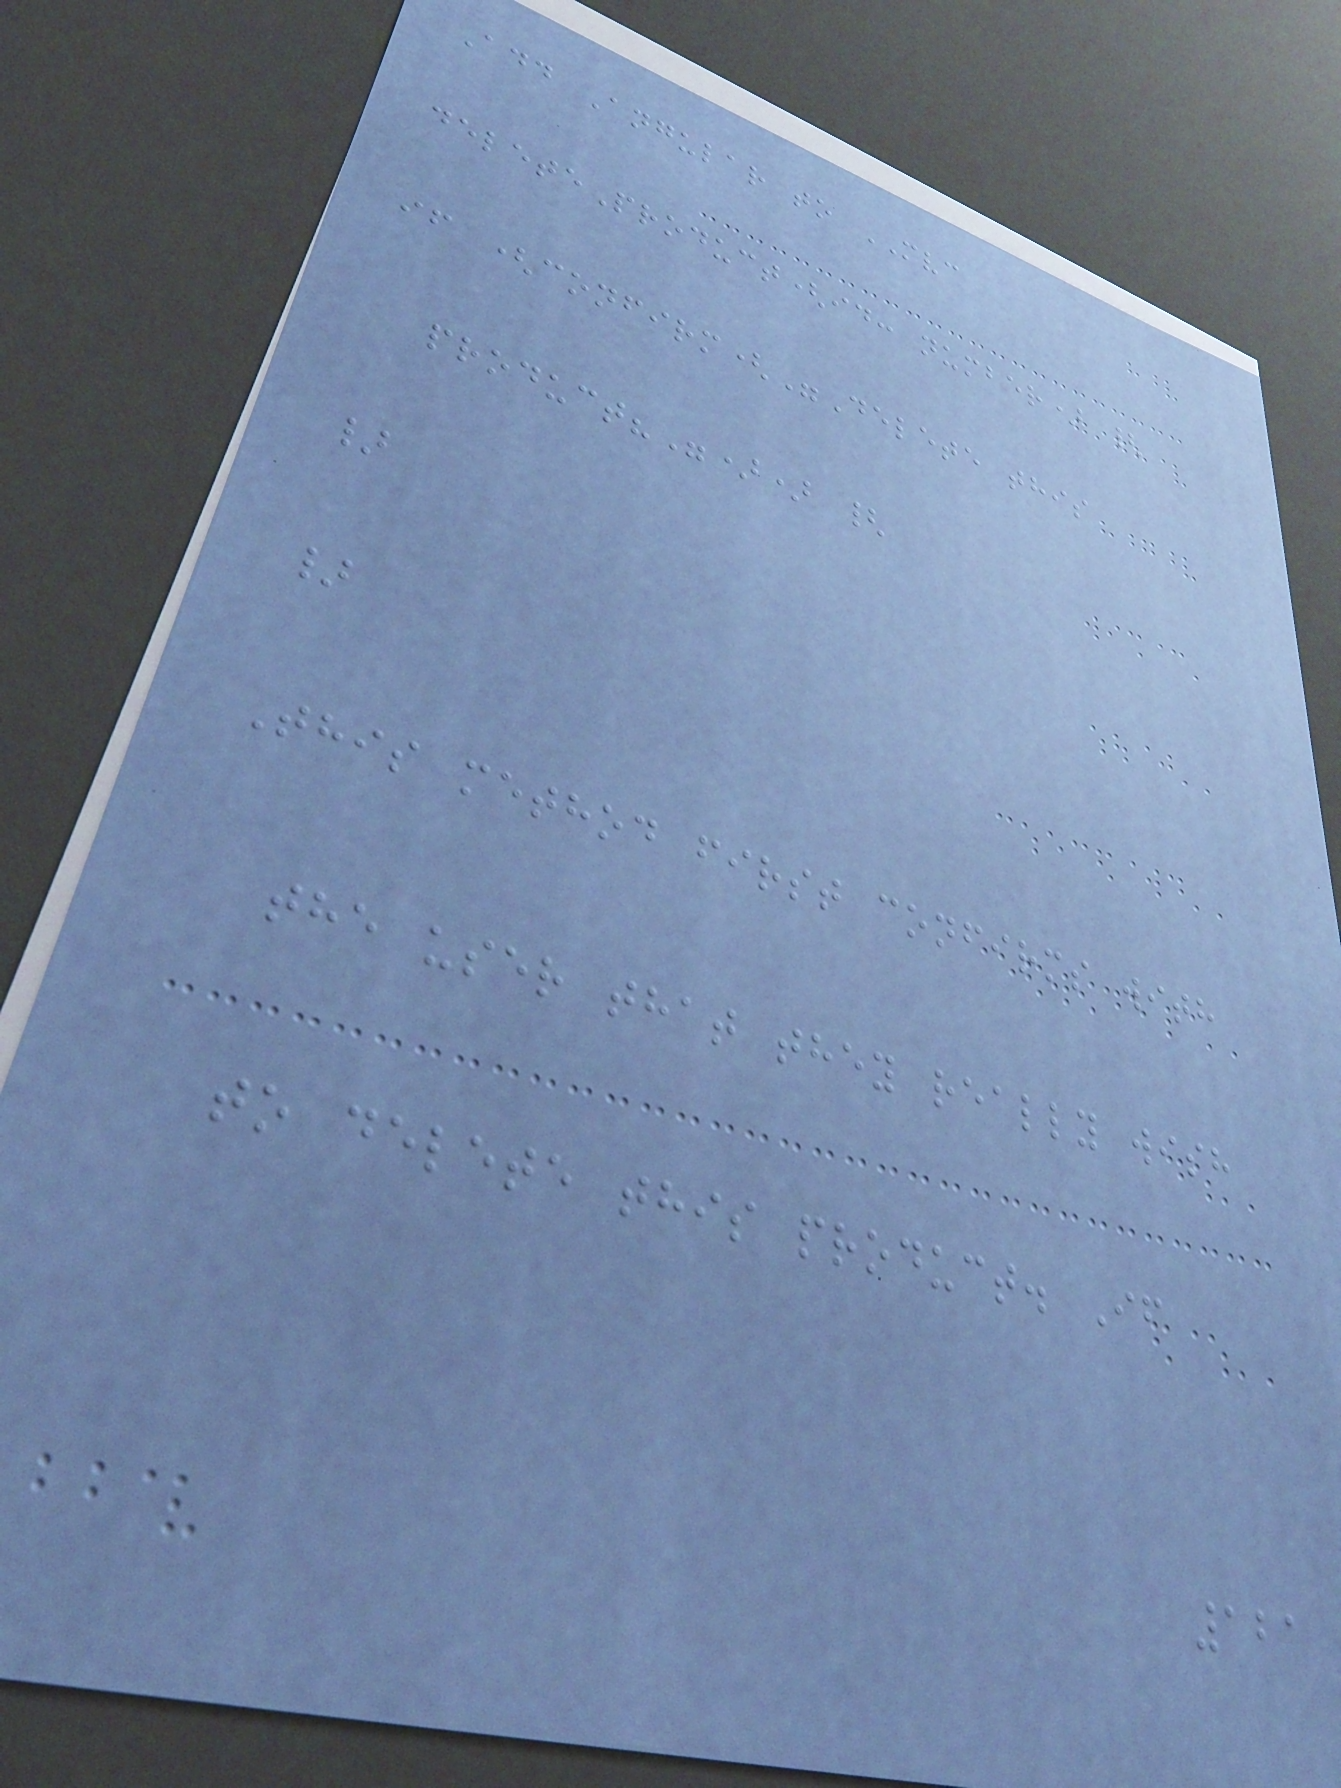Add Angular to MVC
deleteProduct(id: number) {
if (confirm("Delete this
product?")) {
}
}
This method first confirms with
the user that they really wish
to delete this product. If
121
